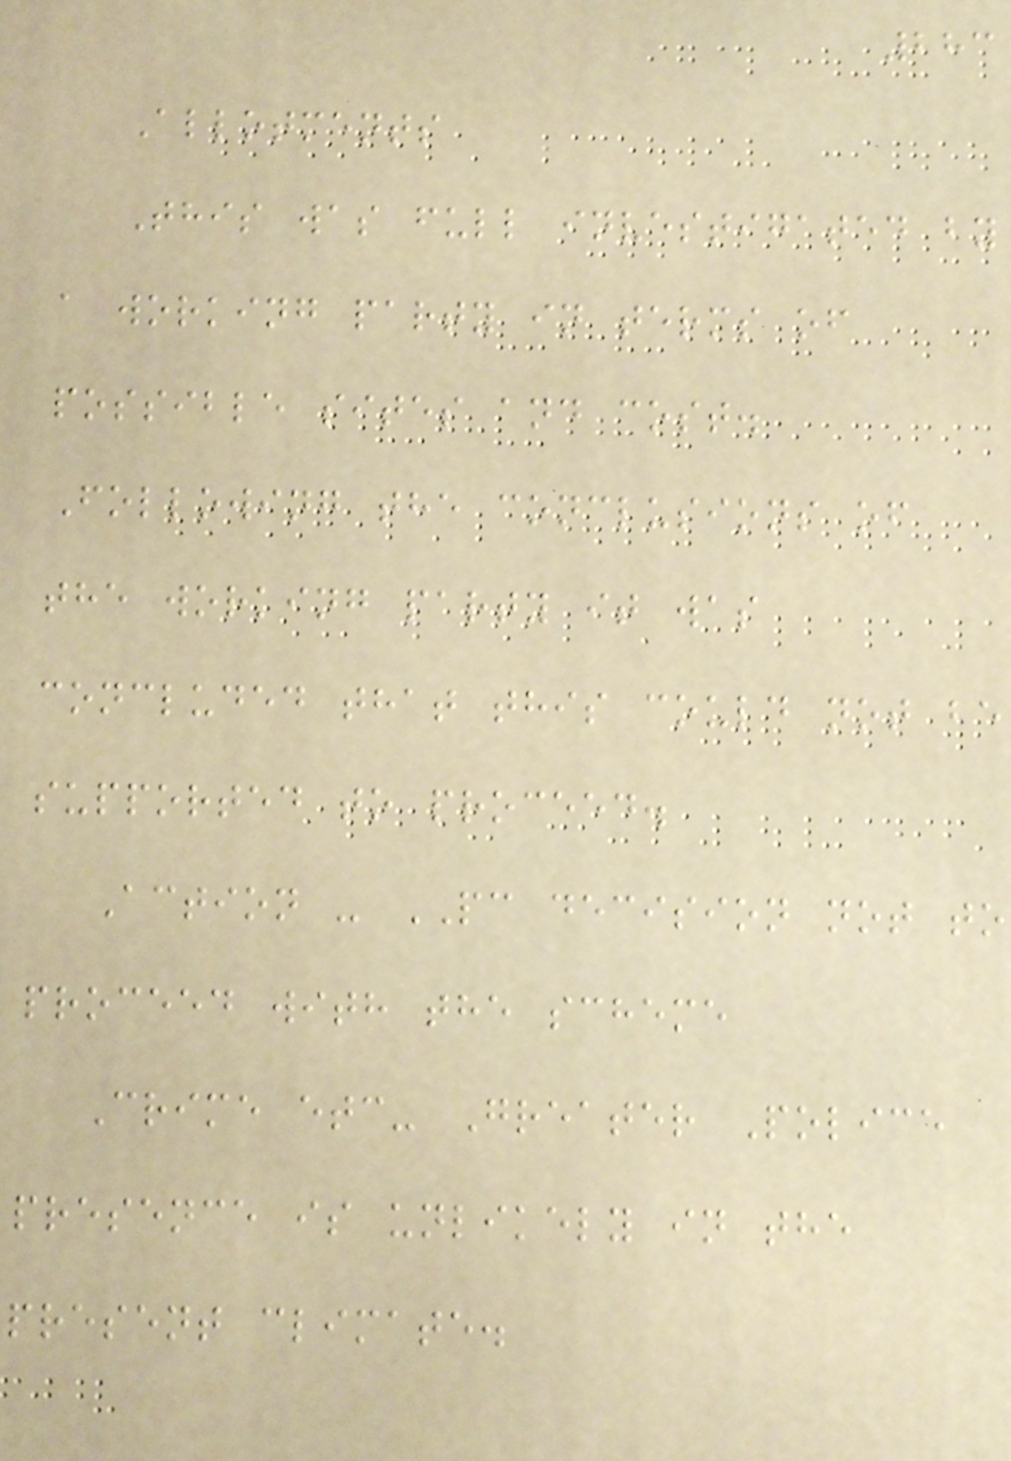283
Allotments
This was full investigated by
a working party in terms of
possible sites and cost.
Following the conclusions of
the working party it was
concluded that this could not be
supported to proceed.
Action - PC decision not to
proceed with the scheme
Crime etc- Greater Police
presence is unlikely in the
present climate.
